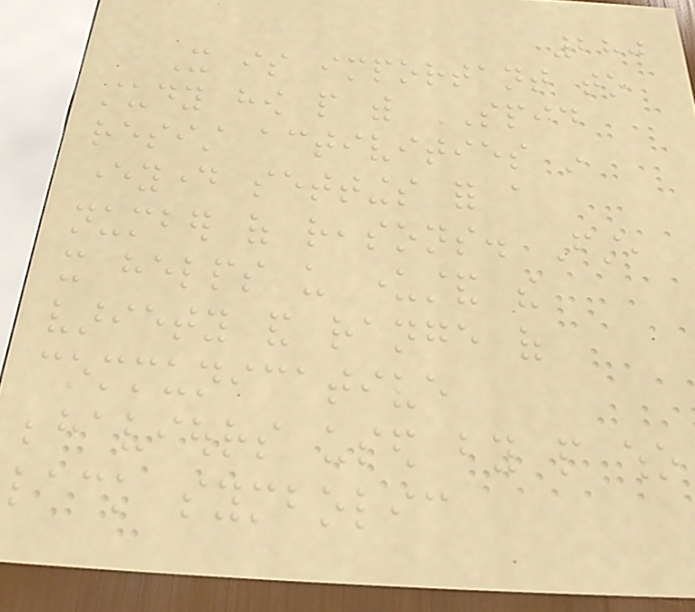280
It is important to
study how people with SPID
resist activities in
everyday settings for a
number of reasons. First,
it helps us understand the
variety and range of
communicative
behaviours used by people who
lack symbolic
